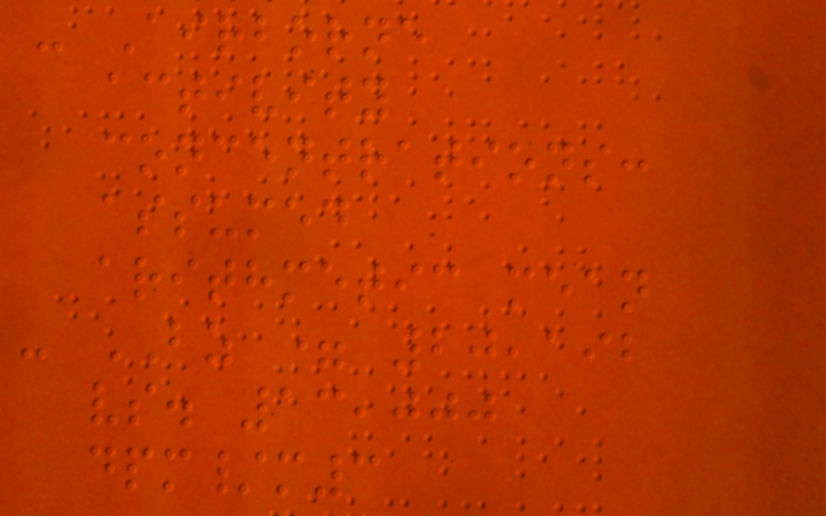- Airborne
activity
concentrations:
assumed
arithmetic mean
- BZ = 20,192
vs. 13,000
dpm/m3
